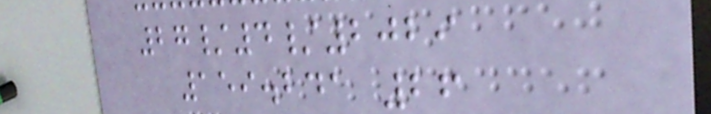27/4/2029
159.241 26
